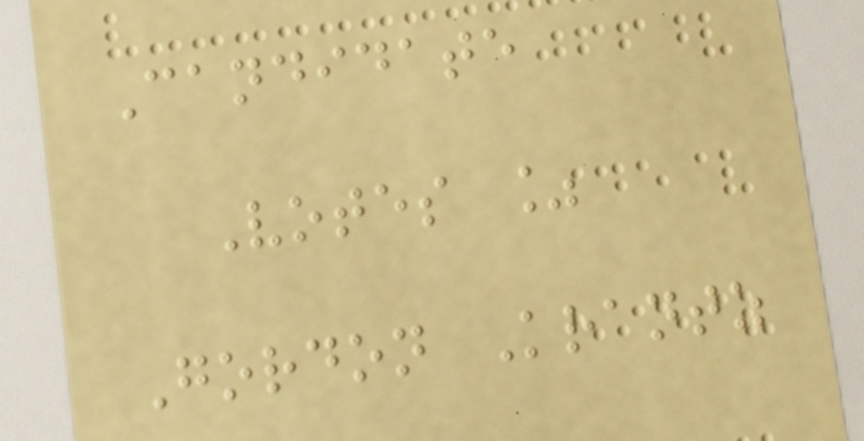Candidate
Votes %
Gordon Krantz
